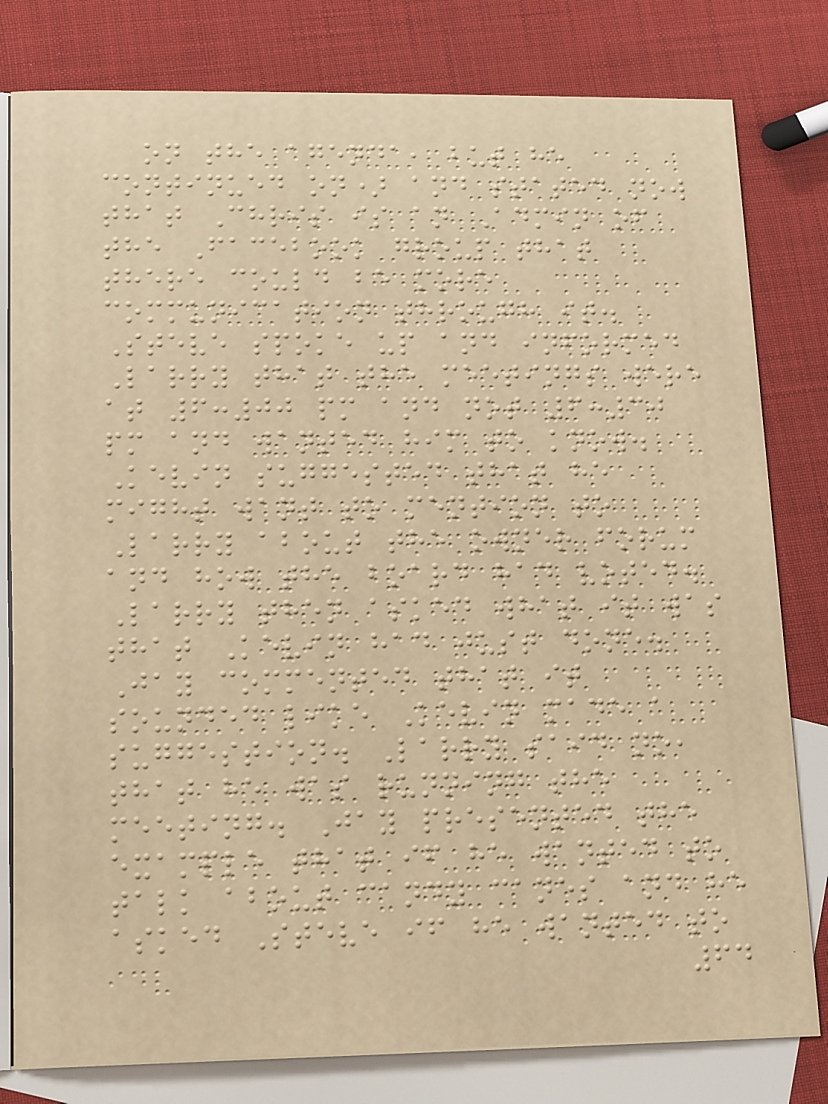on the agenda, but he
continued on) and stated now
that Chris is an Admin of
the Facebook group that
there could be more
communication through it.
Steve spoke up and informed
Larry that the meetings were
at 6:00 pm and not 6:30
pm and wanted him to know.
Kevin suggested that he
might want to mention to
Larry about the owner forum
and how the board had voted.
Larry then asked what it was
that Kevin had just done.
Jay commented that it
sounded like Kevin made a
suggestion. Larry said no,
that he was running the
meeting. Jay presented the
example that if he wanted to
talk about candy canes and he
asked Steve if he wanted to
64
